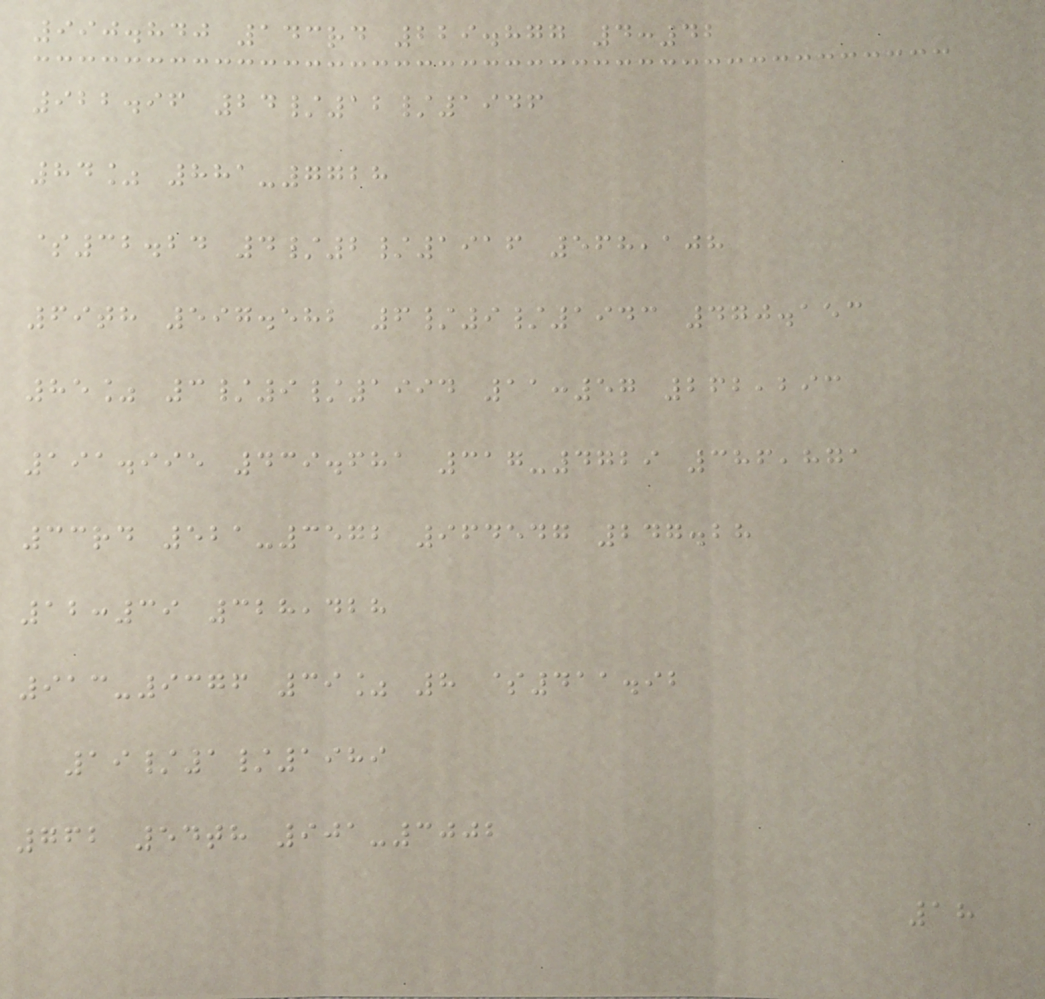990.840 143rd 229.877 4:42
922.96 24/12/1946
84% 881-7728
$32.24 4/2/1916 568,108
69th 597.582 6/9/1943 470.153
85% 3/9/1994 11:57 262,293
191.995 439.681 317-4729 386,871
33rd 521-3572 964547 247.28
12:39 328,428
913-9376 39% 8 $411.92
19/1/1989
762 54th 901-3002
18
